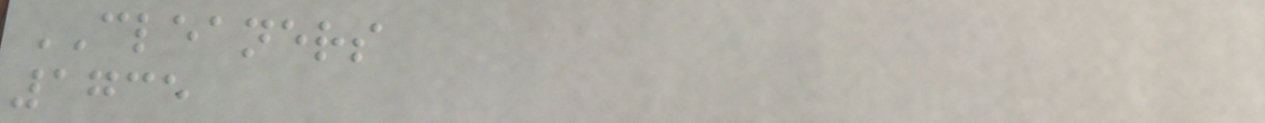CLEANERS
1735
